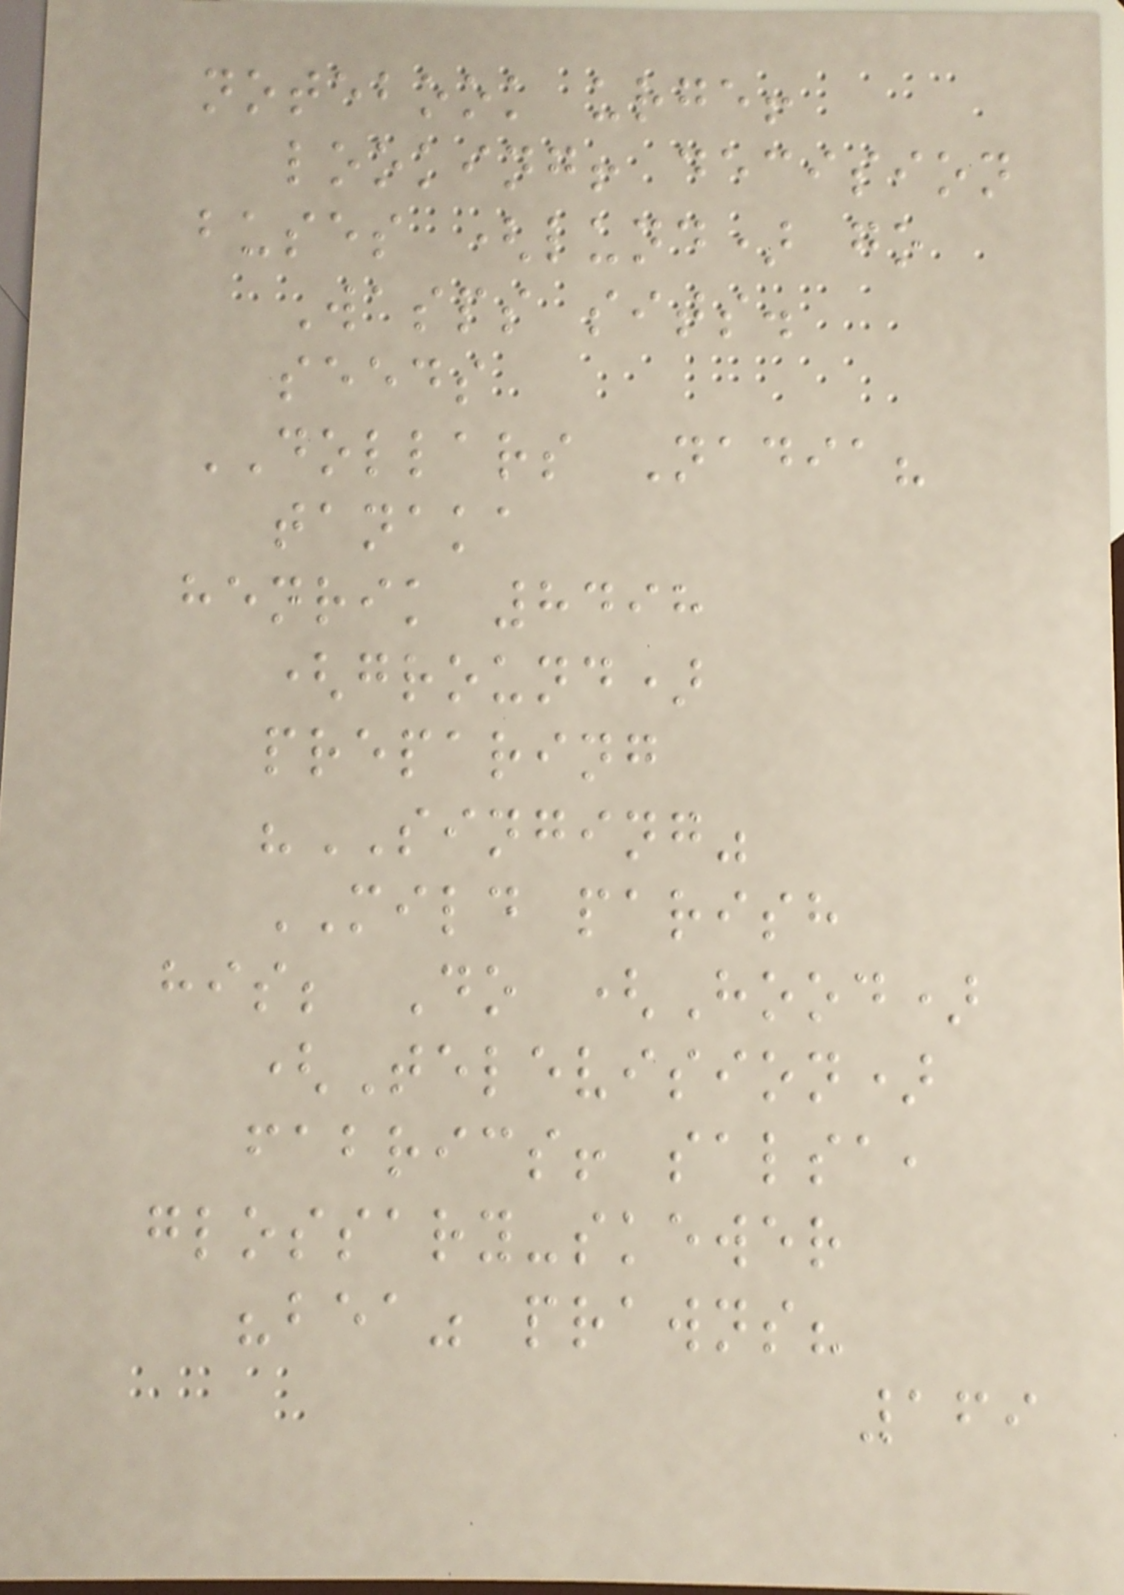notebook urge!
looking! decision
buses (lund) go
Wasps sits.
seeds
DOLLARS Nadia?
tanaka
henrik 8498
(ground)
preparing
"SINGING"
MILD parish
his; Do (Hood)
(Television)
fabrics! salsa,
glossary-skewer
"bea" prawns?
169
